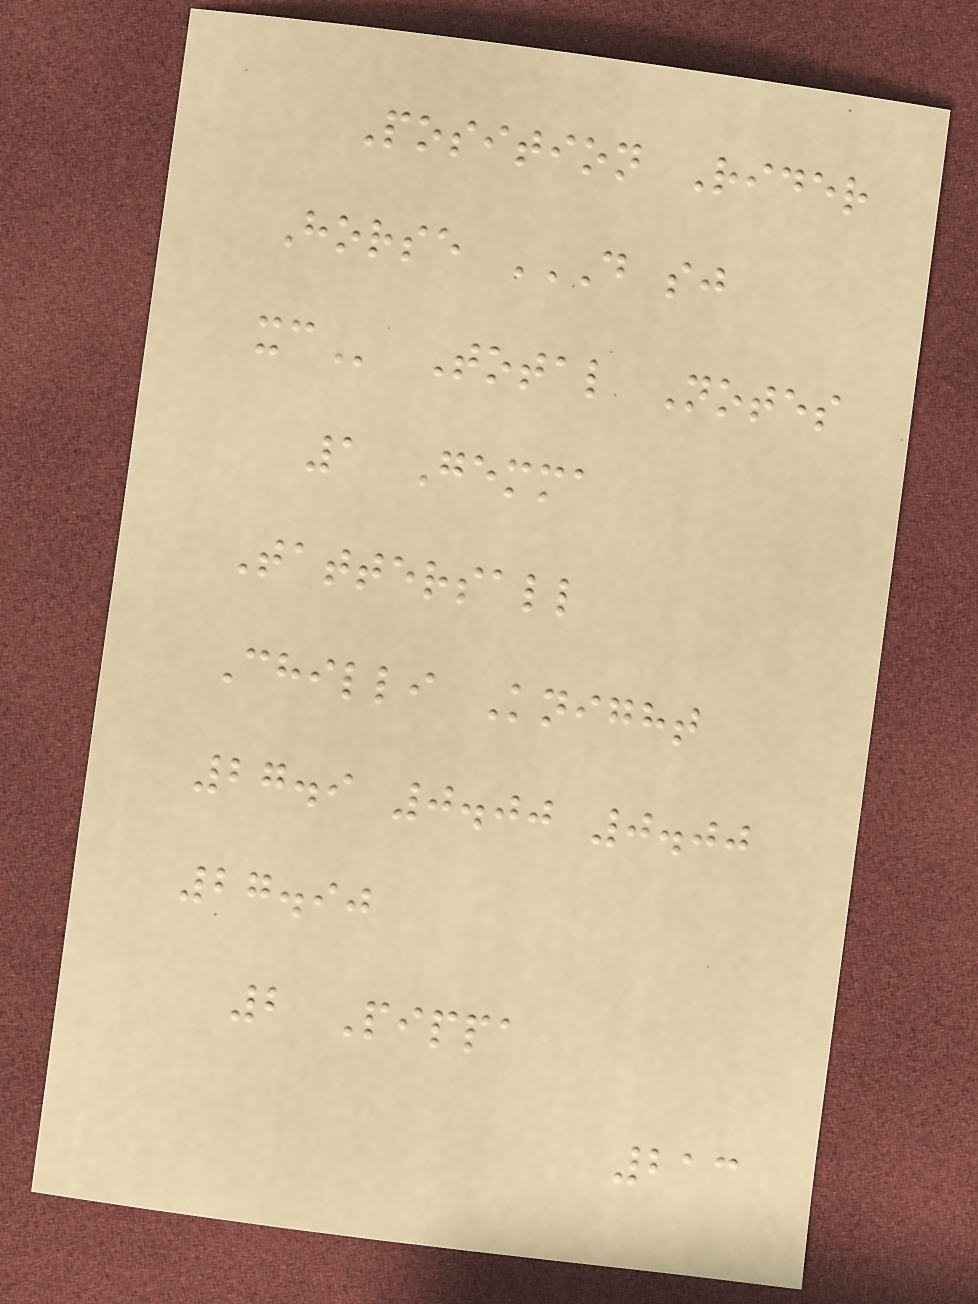Position Rider
Horse D SJ
XC Total Notes
1 Gemma
Tattersall
Chilli Knight
27.9 0.00 0.00
27.90
2 Pippa
213
